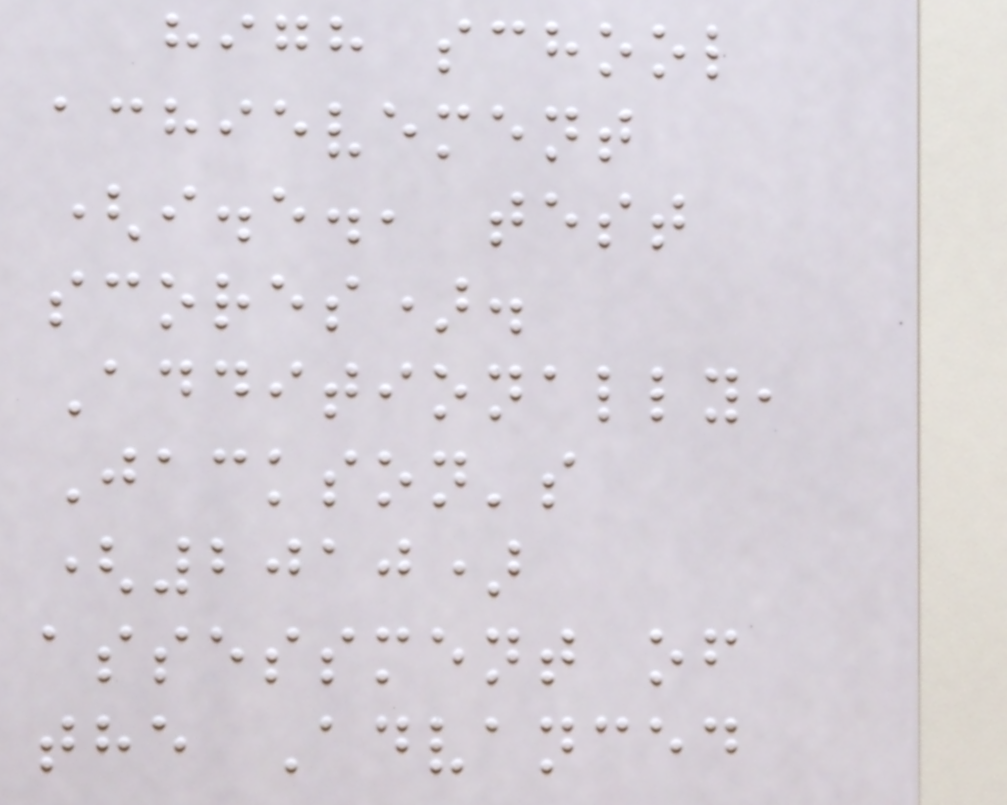high school
achievement
(i.e., test
scores).
Additionally,
Jackson's
(2010)
assessment of
the Advanced
